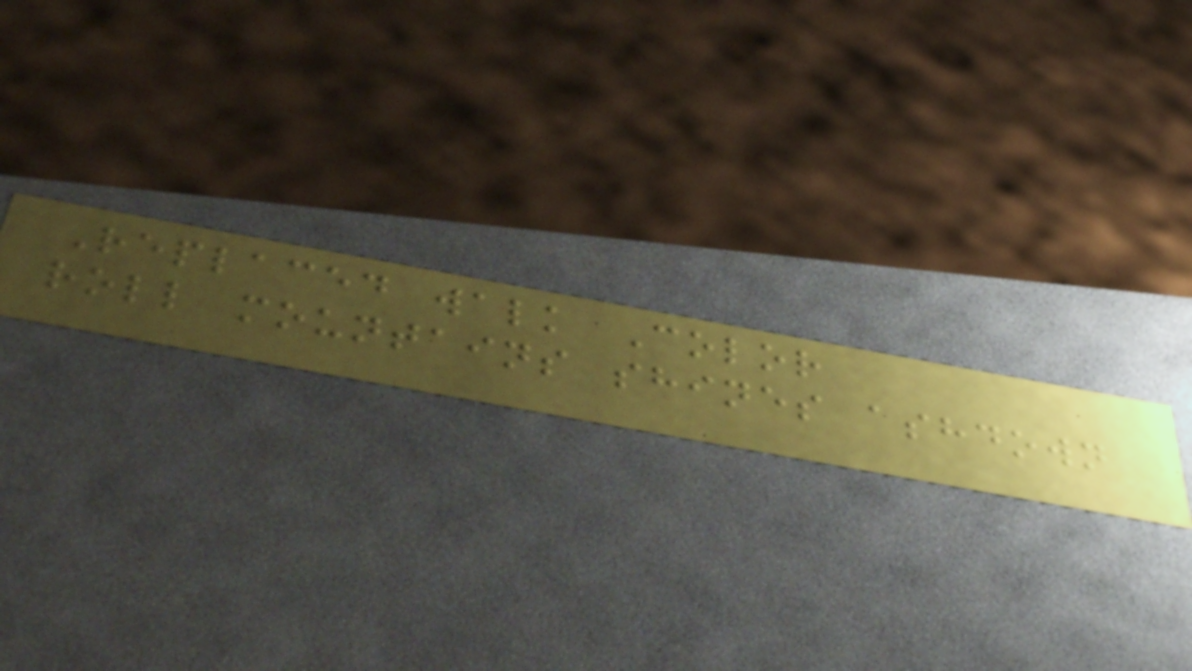Replaced walk Color
roll mountains shines ashdown
